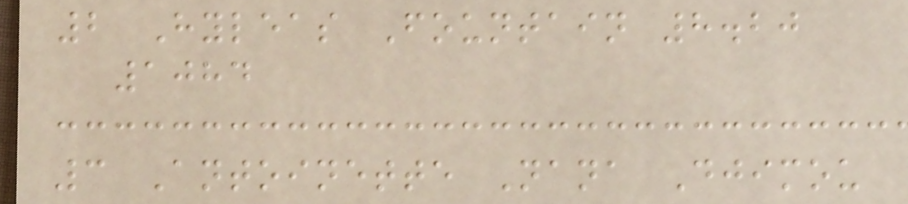2 Hyleas Fountain 8.20
1084
3 Antoinette Nana Djimou
